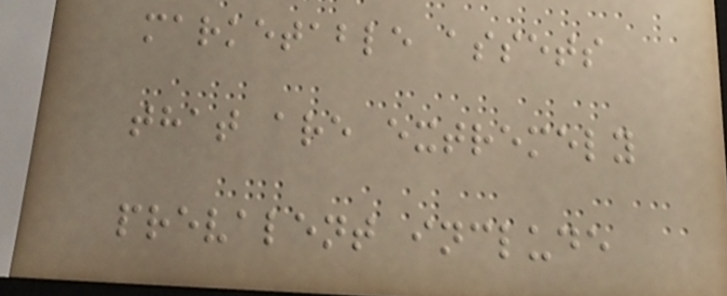marketable assets
that are extremely
prevalent include
